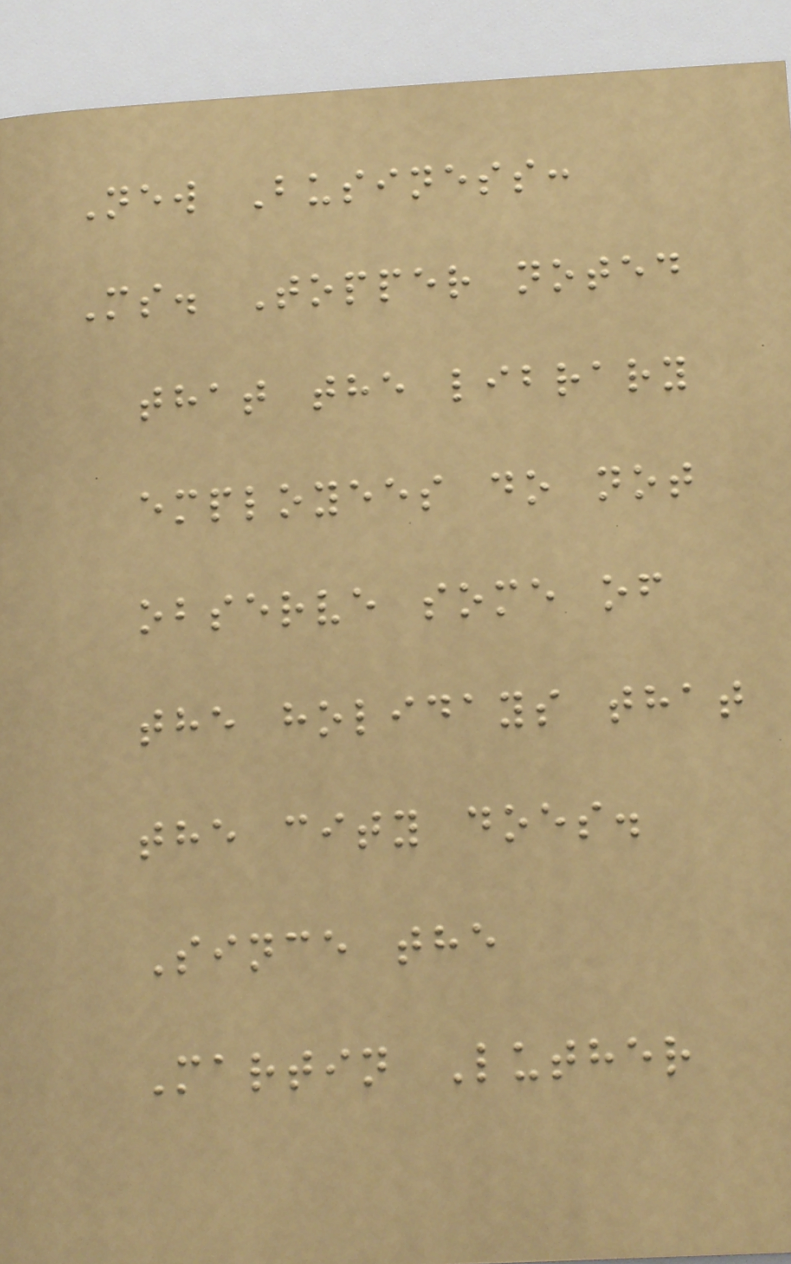New Business:
Ms. Topper noted
that the library
employees do not
observe some of
the holidays that
the city does.
Since the
Martin Luther
